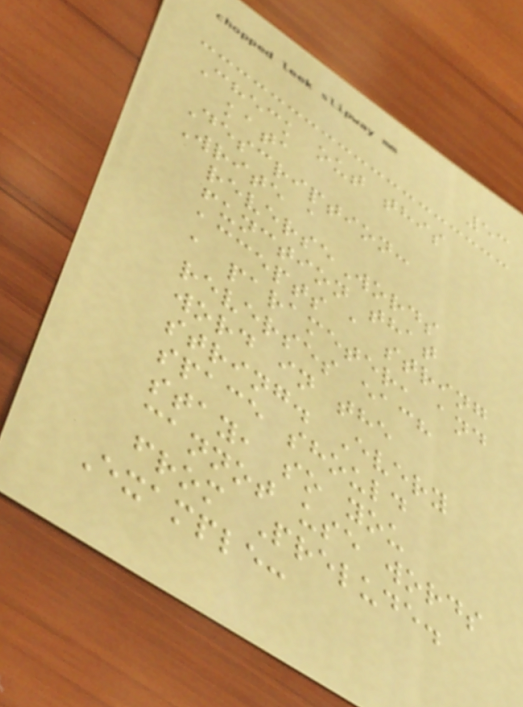53
Check out this
kata
Description:
Write a
reverseWords
function that
accepts a string
a parameter, and
reverses each
word in the
string. Every
space should
stay, so you
cannot use words
from Prelude.
Example:
